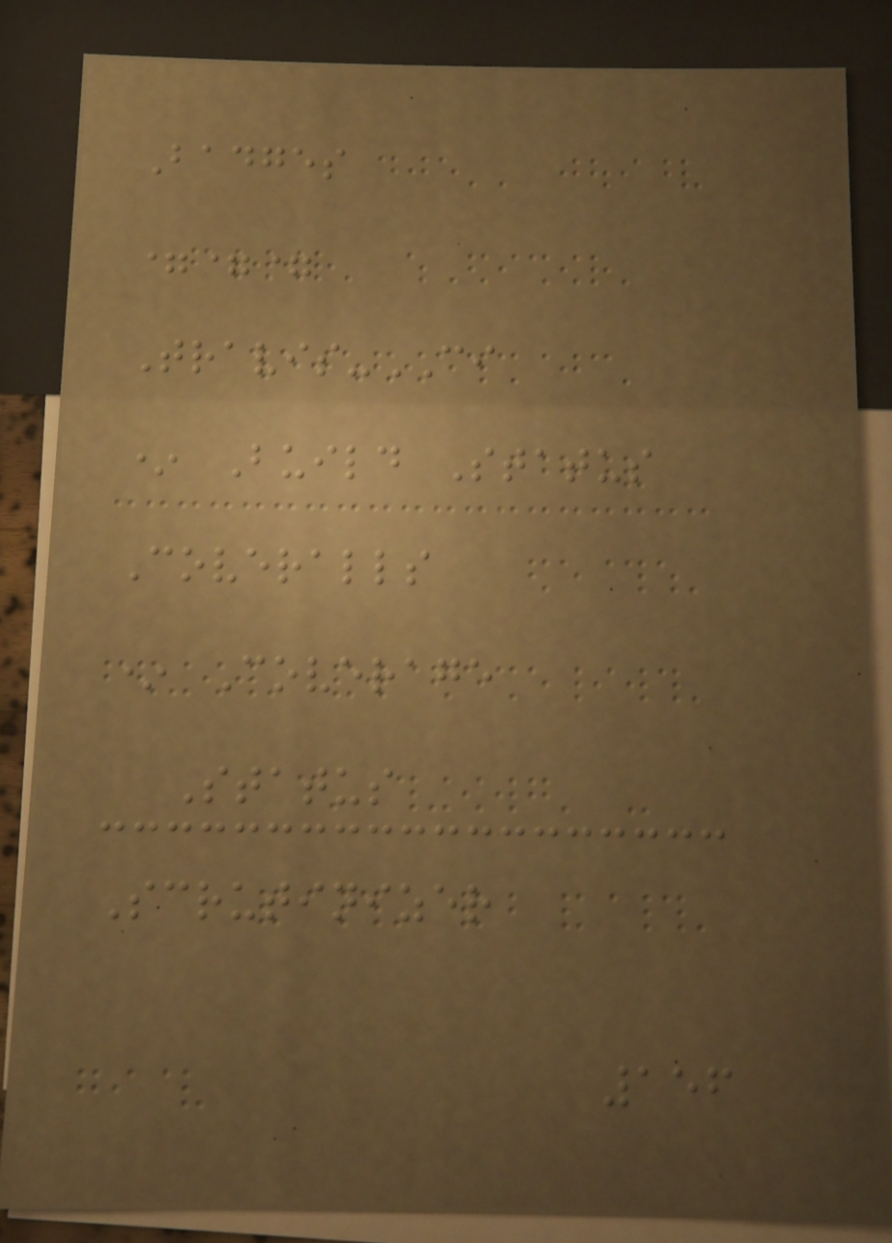Badges
===
Travis-CI
* Build Status
Coveralls
* Coverage
Status
Scrutinizer
156
